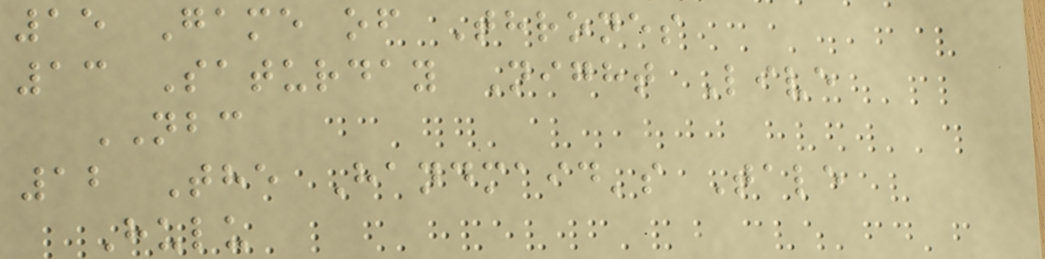15 Game of Thrones
13 Saturday Night Live
NBC
12 The Handmaid's Tale
Hulu
